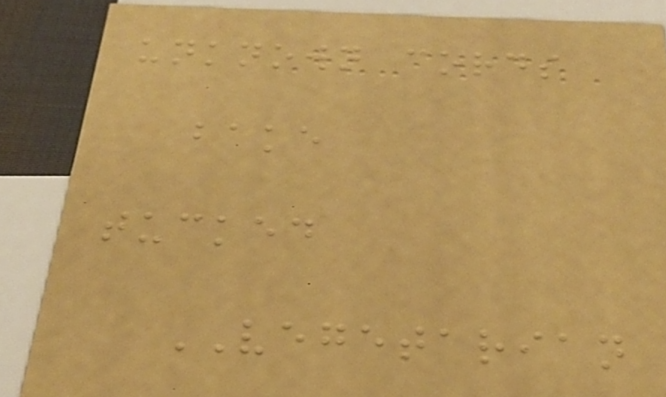unknown cords
bake
tucked
VEGETARIAN
